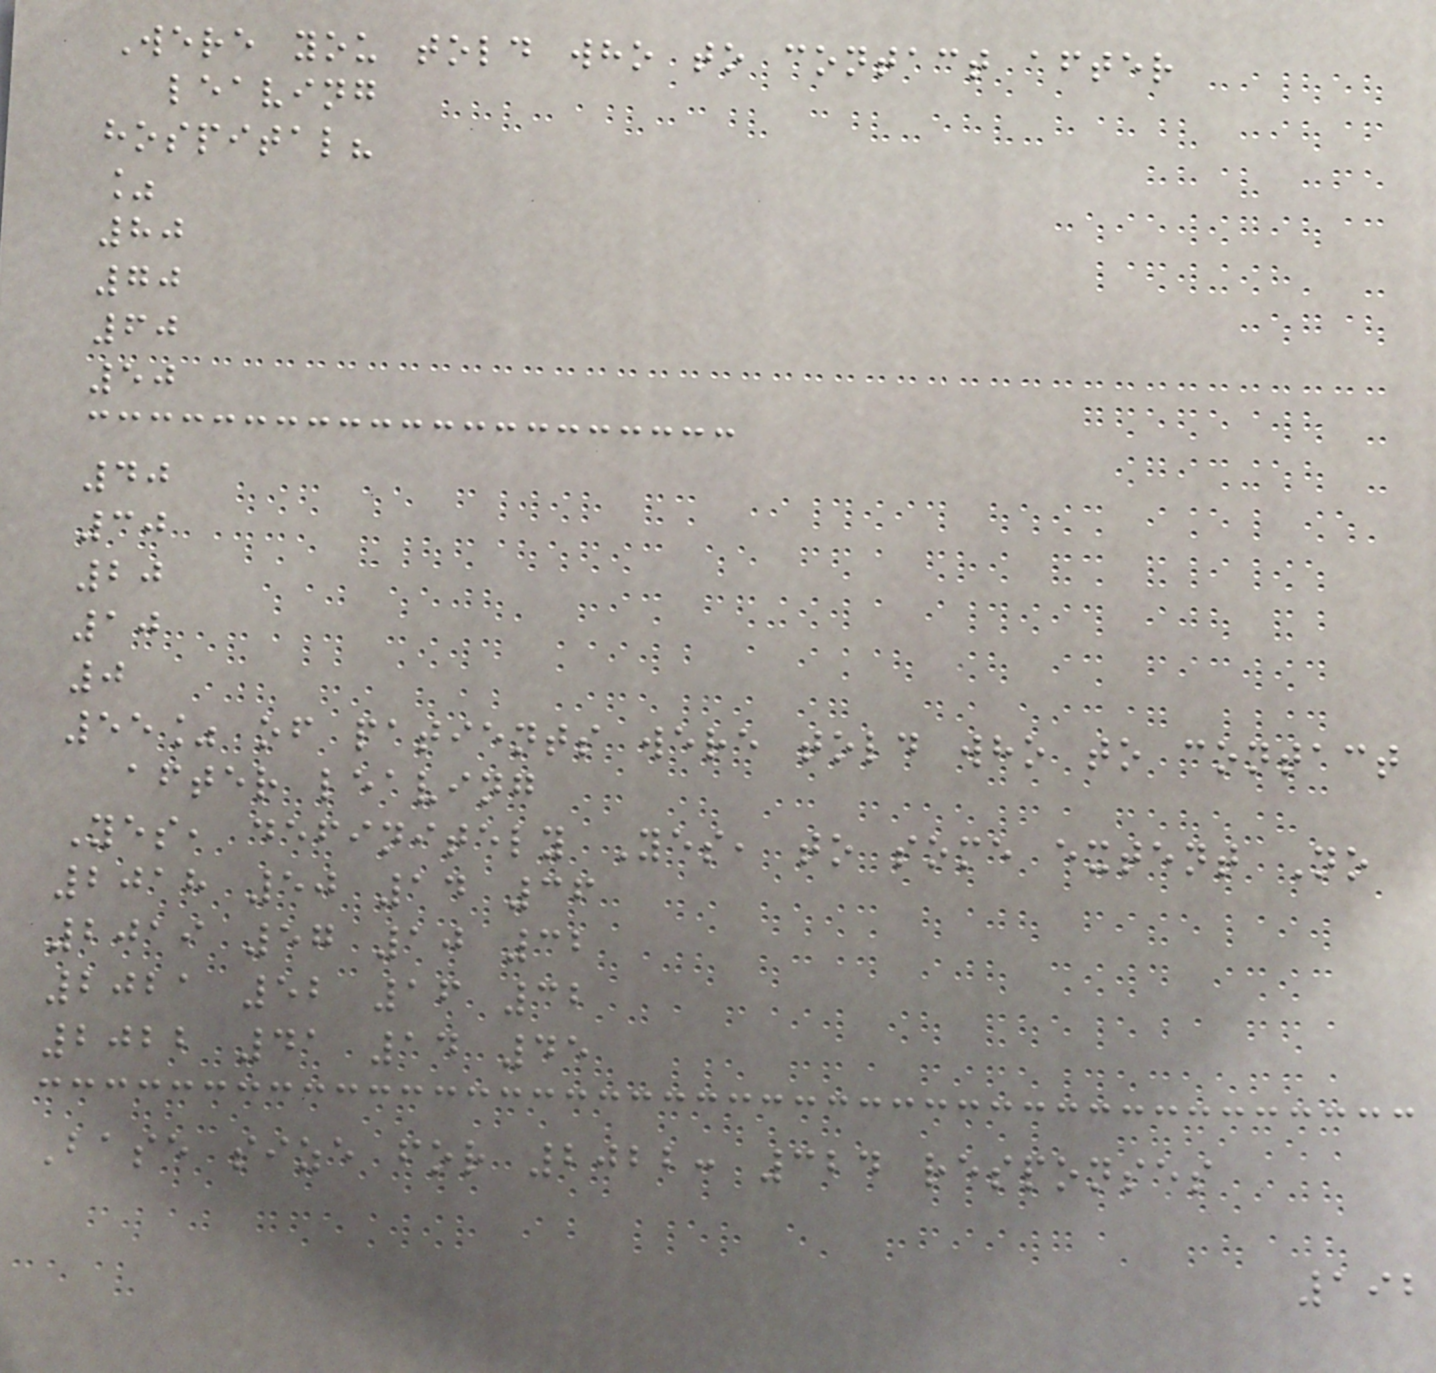Were you told who to contact after
leaving
hospital?
%
80
70
60
50
40
30
20
10
0
55% of patients were told who to contact
after leaving
Yes, definitely Yes, to some extent No
2018 50 14 36
2019 57 10 32
2021 52 16 32
2022 41 14 45
Base size for 2022: 324 responses
192
